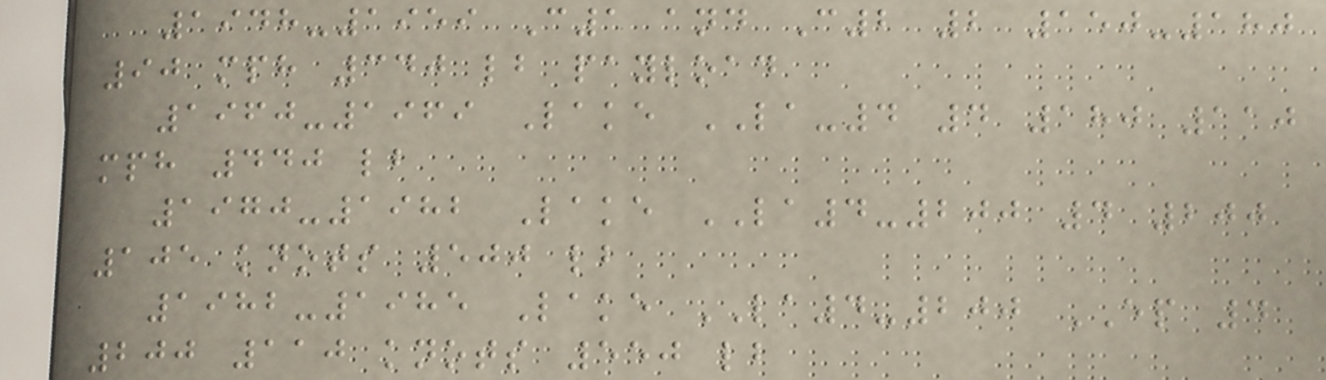1948-1959 C1 and C2 2 150-180
90 mph 340 lb payload
1960-1969 Lake LA-4 4 180 110
mph 440 lb
1970-1982 Lake LA4-200 4 200
105 knots 500 lb
1982-1985 Lake LA4-200 EP 4
200 110 knots 550 lb
